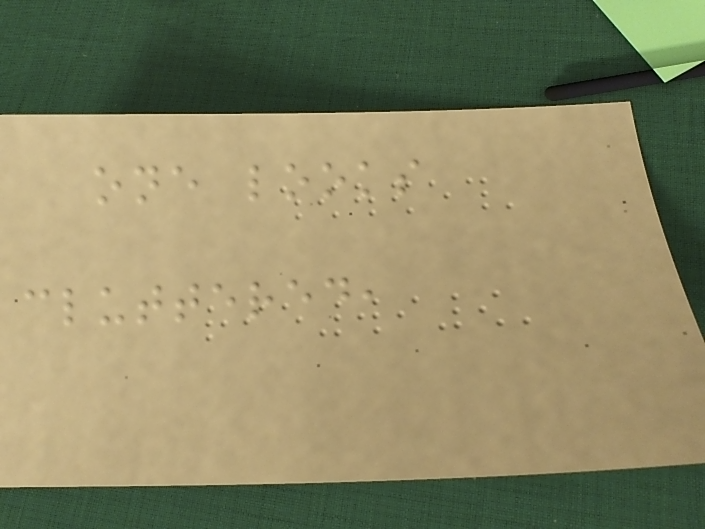one looks
cluttered,
